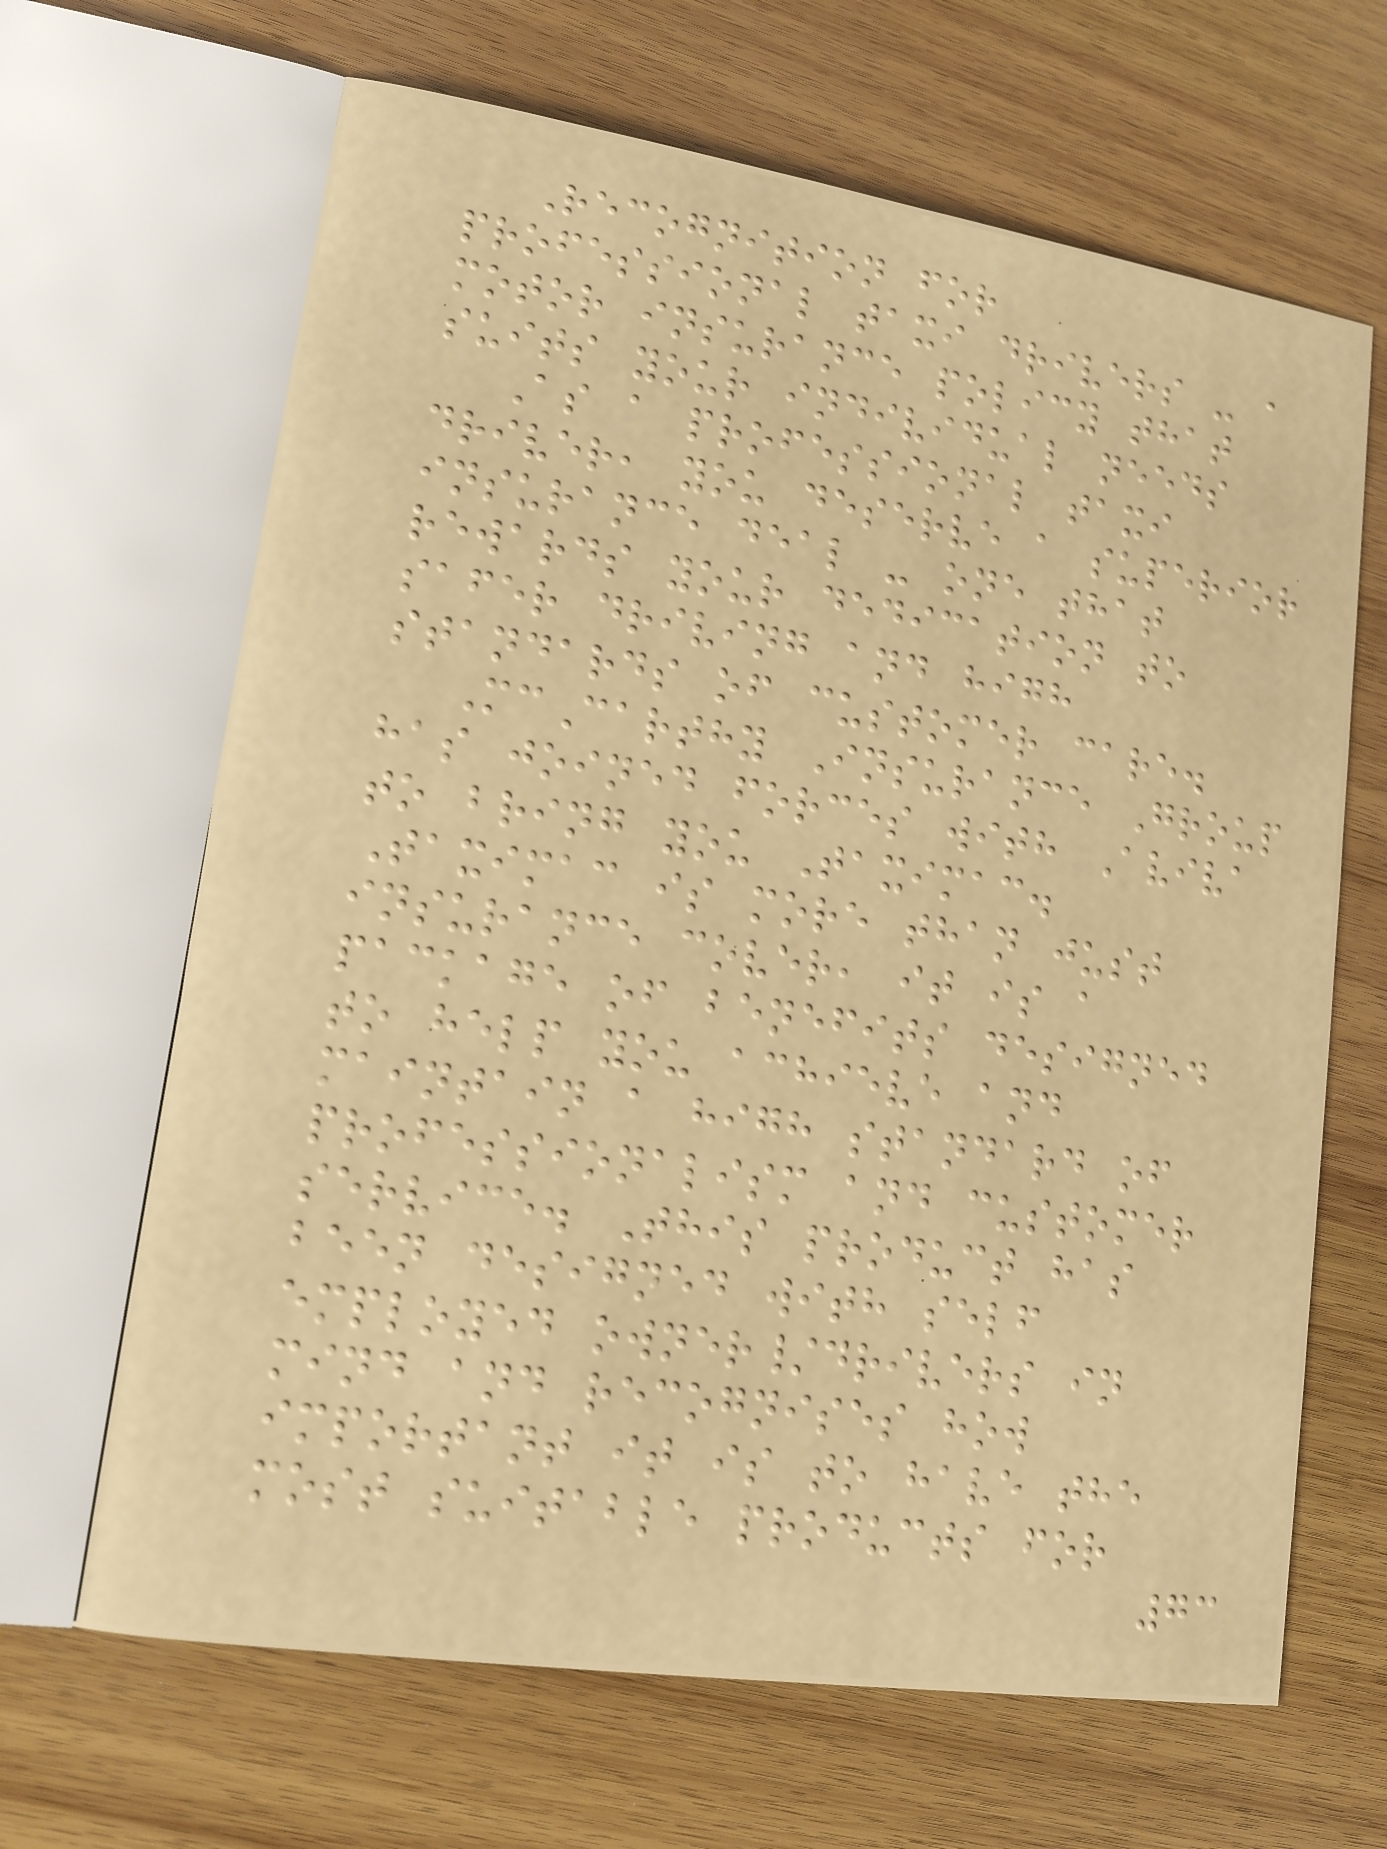Recognition for
professional taxi drivers - a
motor insurance policy that
suits your individual needs
As a professional taxi
driver, you deserve a superior
insurance deal - one that
rewards your dedication to
safer driving and high
standards of customer care.
McCarthy Insurance Group
has joined forces with Aviva
to bring you Taximac.
Taximac is more than just
insurance cover, it is a
package of benefits designed
to help you achieve and
maintain a high standard of
professionalism and customer
service. This product has
been designed with self
employed owner/drivers in
mind and recognises how
important it is to have the
most suitable products for
73
